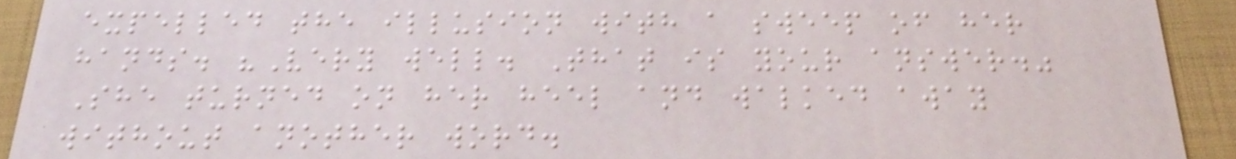expelled the illusion with a sweep of her
hands. "Very well. That is your answer."
She turned on her heel and walked away
without another word.
